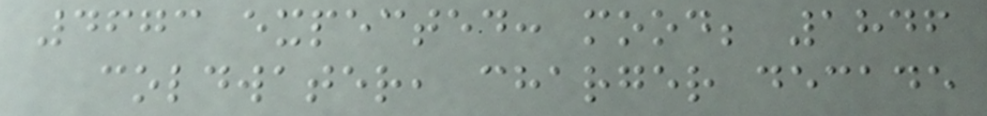4673 expected: mood; 1846
coldwater, charger decade
